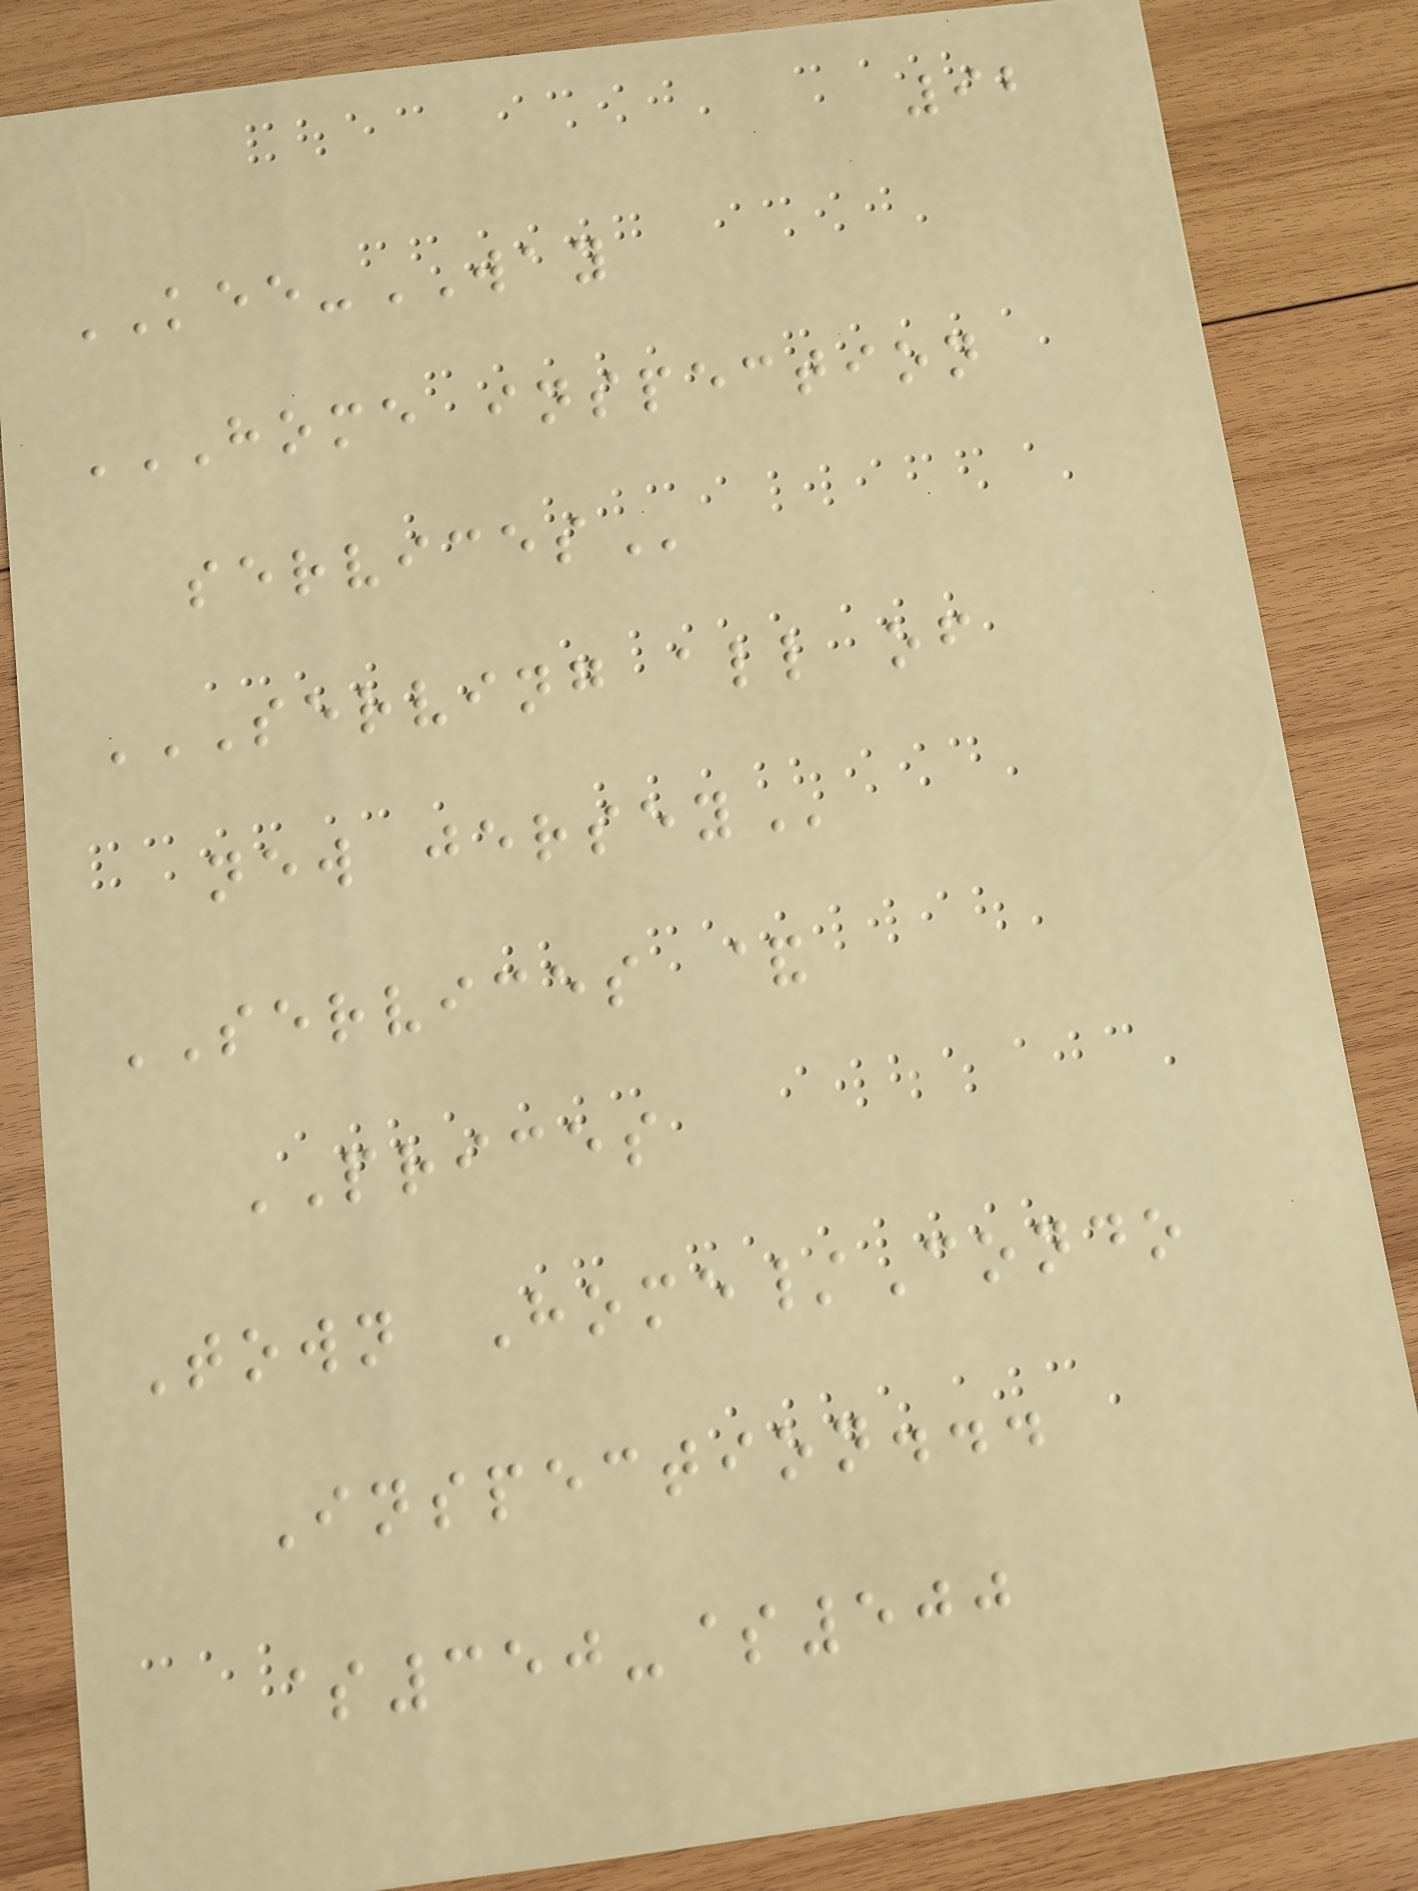92
KEE-WAY
HOME INSPECTION
SERVICES
SERVING ALL OF
NEW JERSEY
SERVICES &
PRICES
Town Home/Condo
Inspection...
$350-$500
